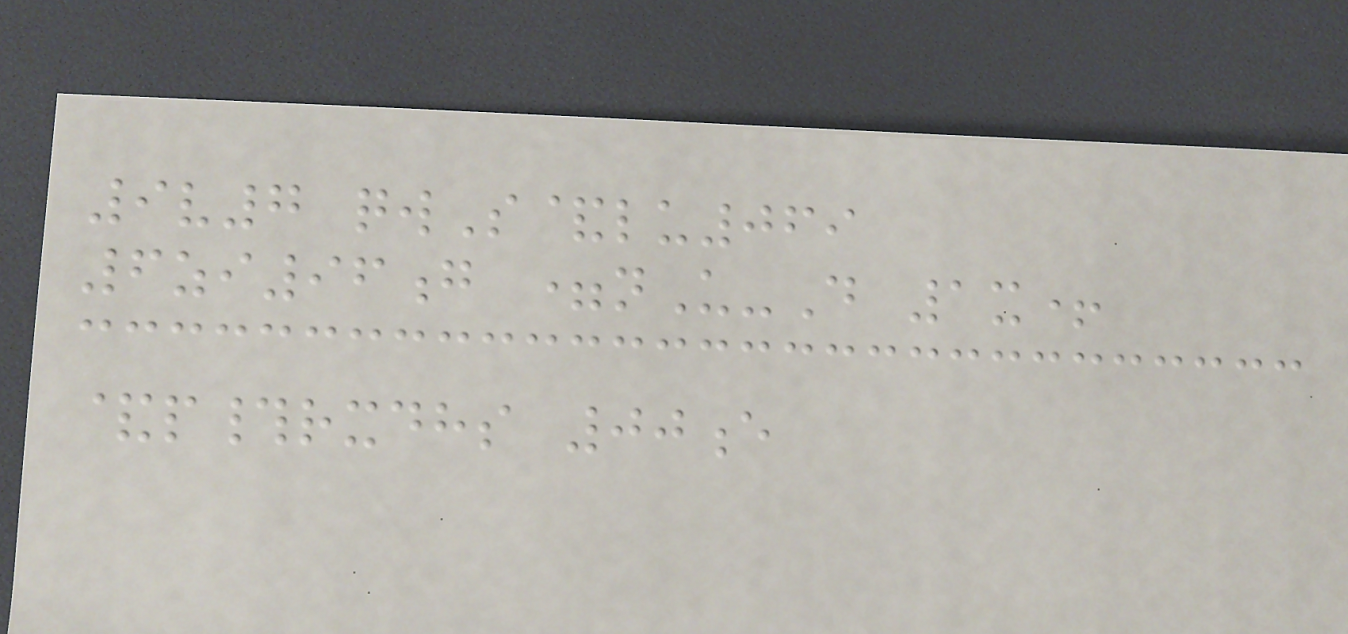9v7 qwS&lu069
6zi96g =nU-D 1x+
&p#rxdhs 00e
